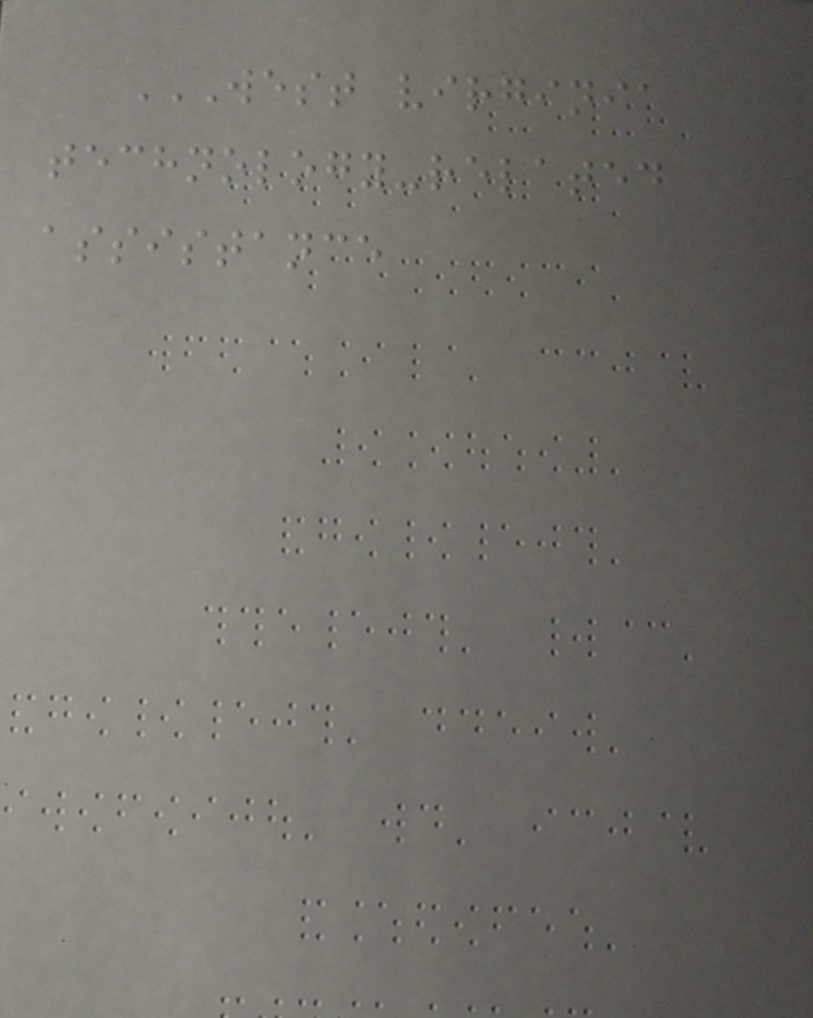WEST VIRGINIA
TECHNOLOGY-RELATED
ASSISTANCE
